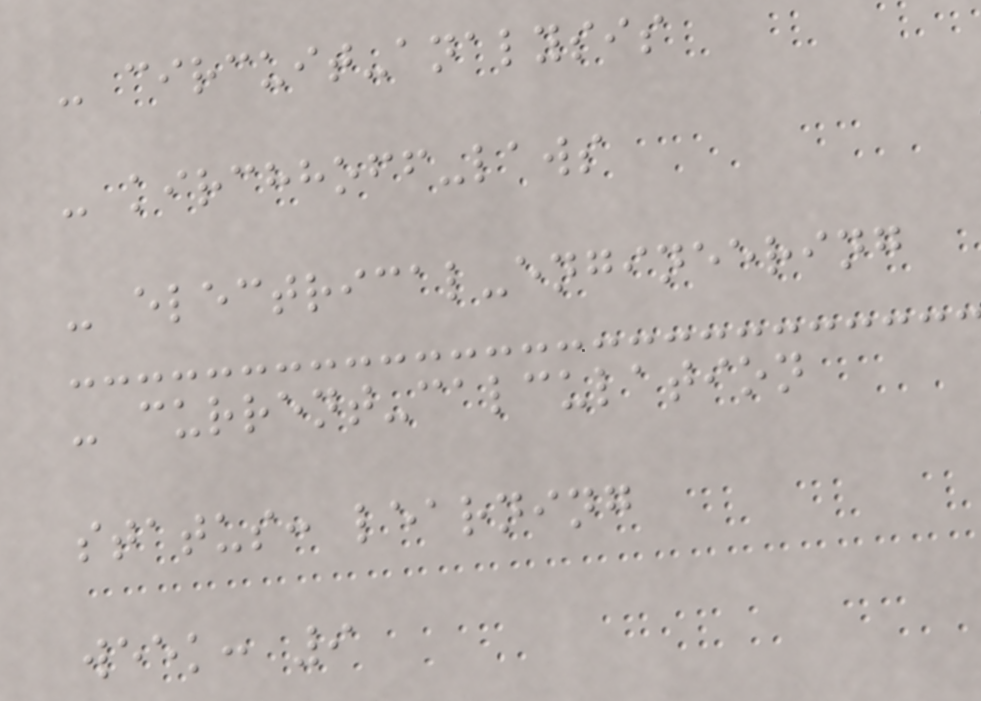- circuit-analysis
- kirchhoff-laws
- electrical-engineering
- current-calculation
status: learning
week: 9
